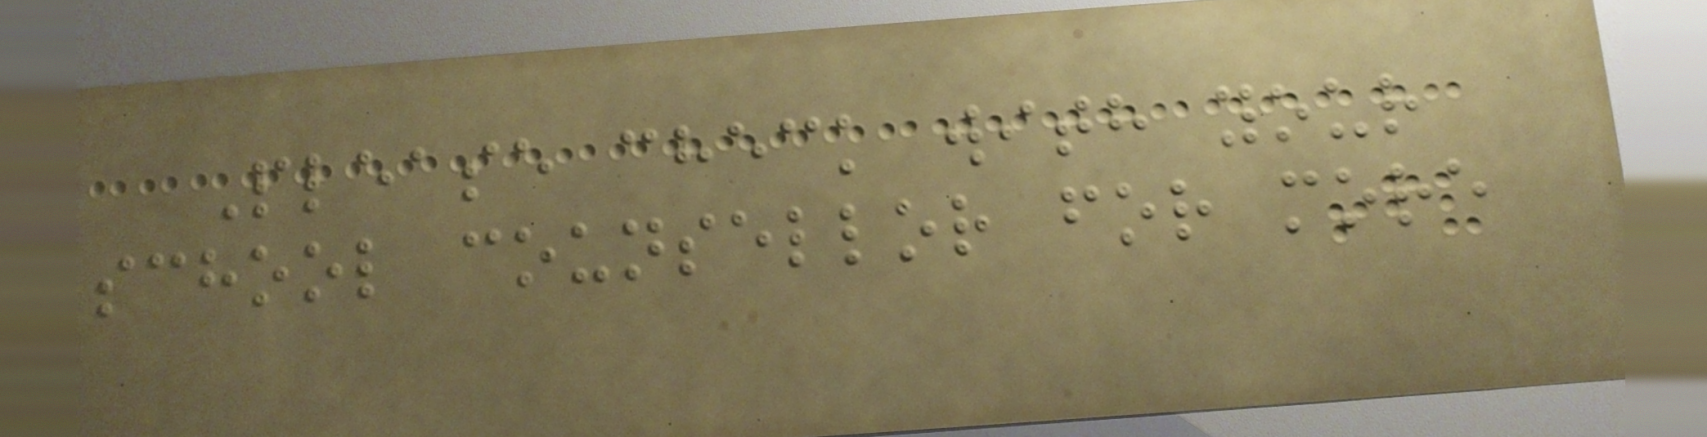Please check with your
school counsellor for more
